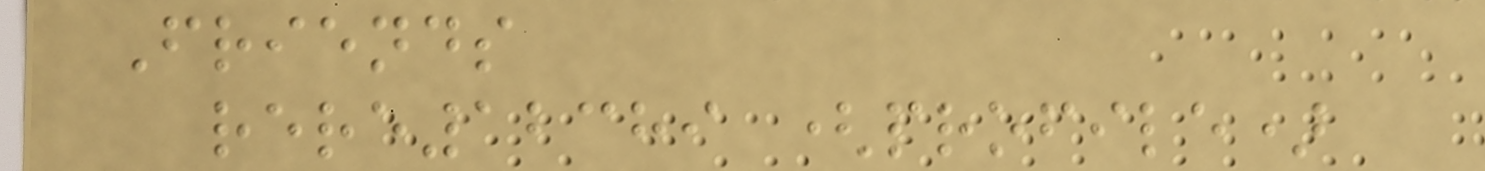Friends
rere12389 (profile)
